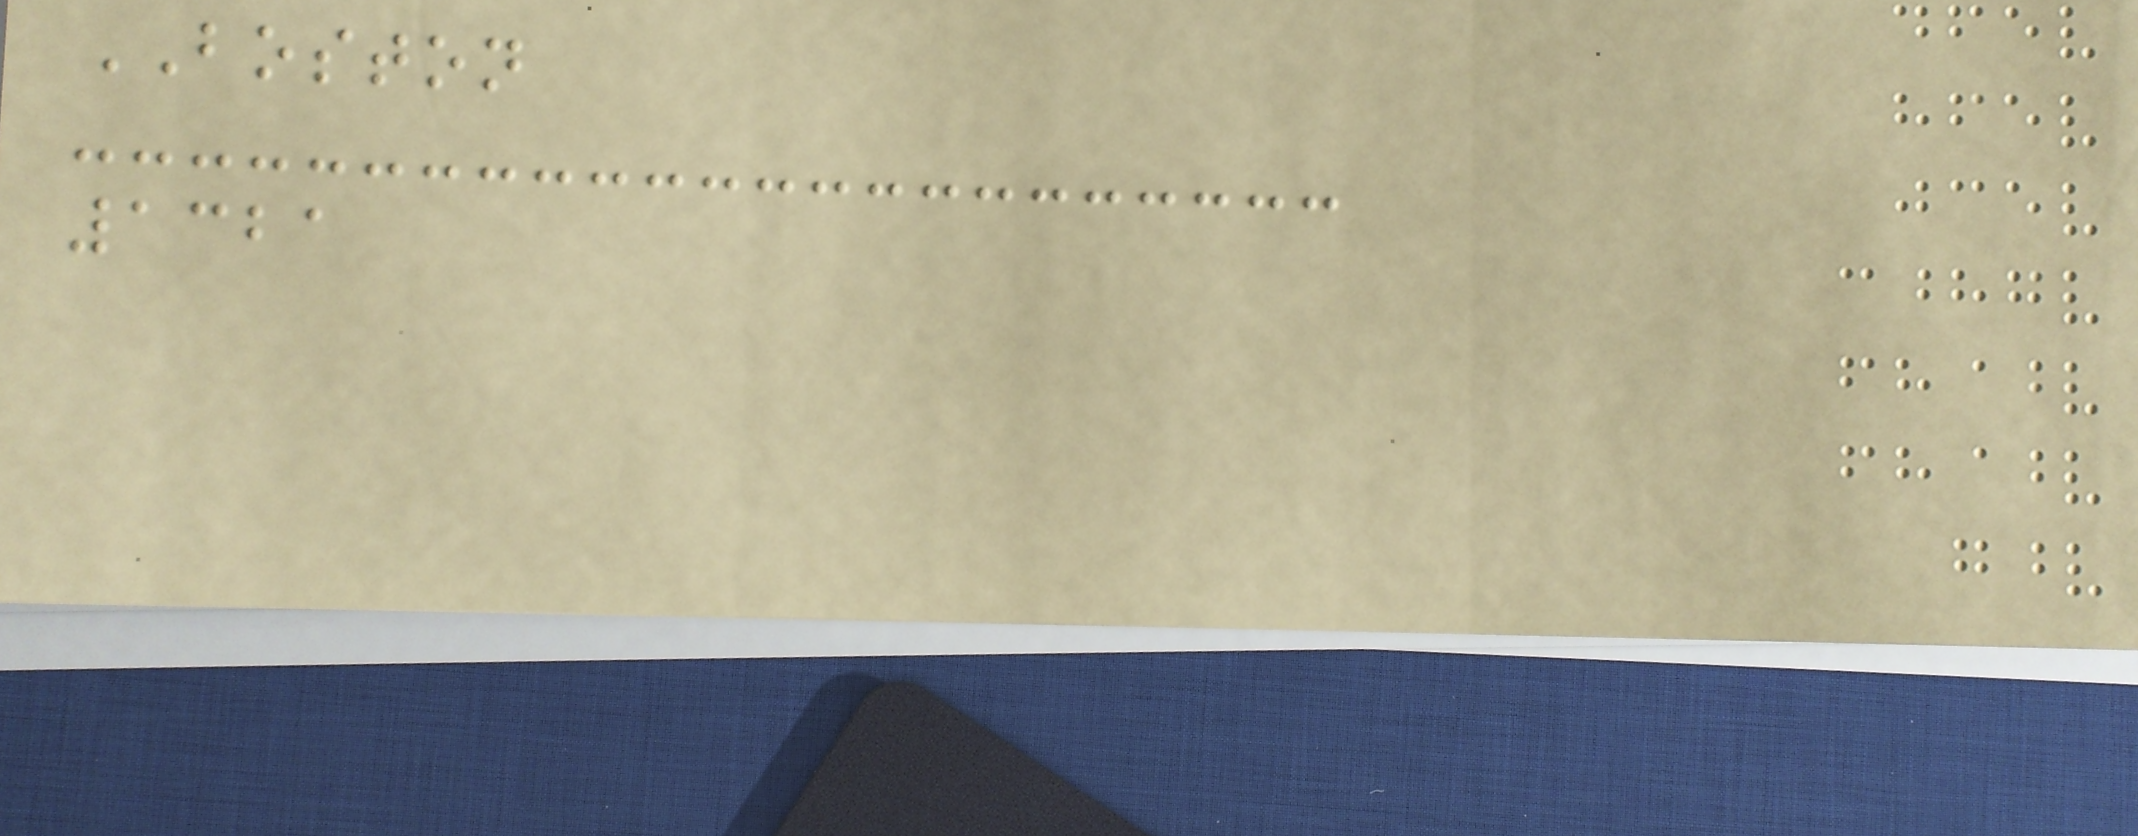BOSTON
1321
